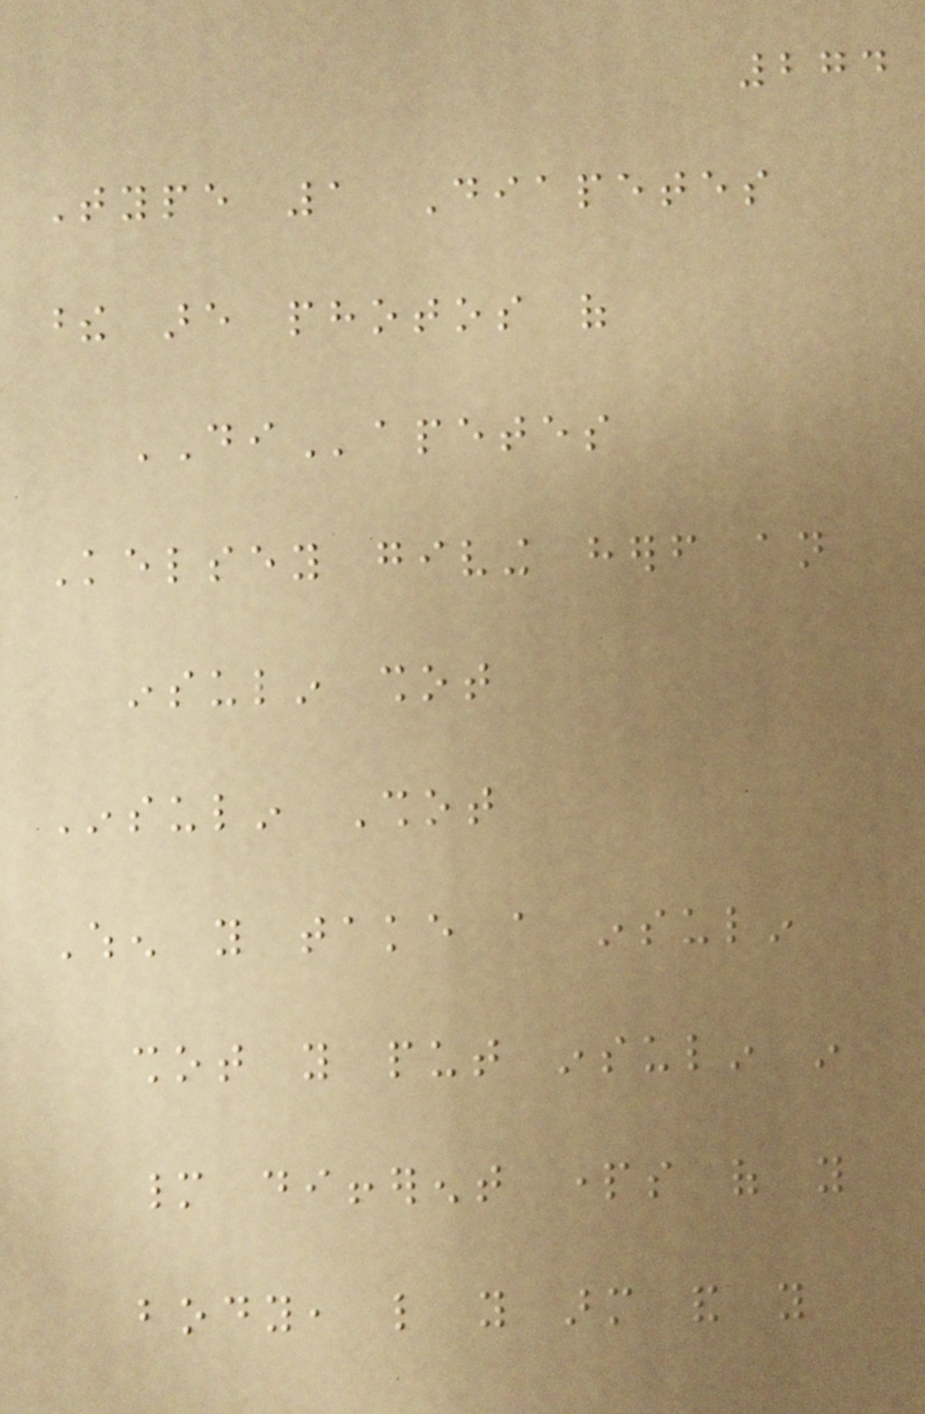274
Type 1 Diapetes
these are photos of
DIapetes
Kelsey giving herself an
insulin shot
Insulin Shot
When you take a insulin
shot you put insulin in
many different parts of you
body, like you arm and you
